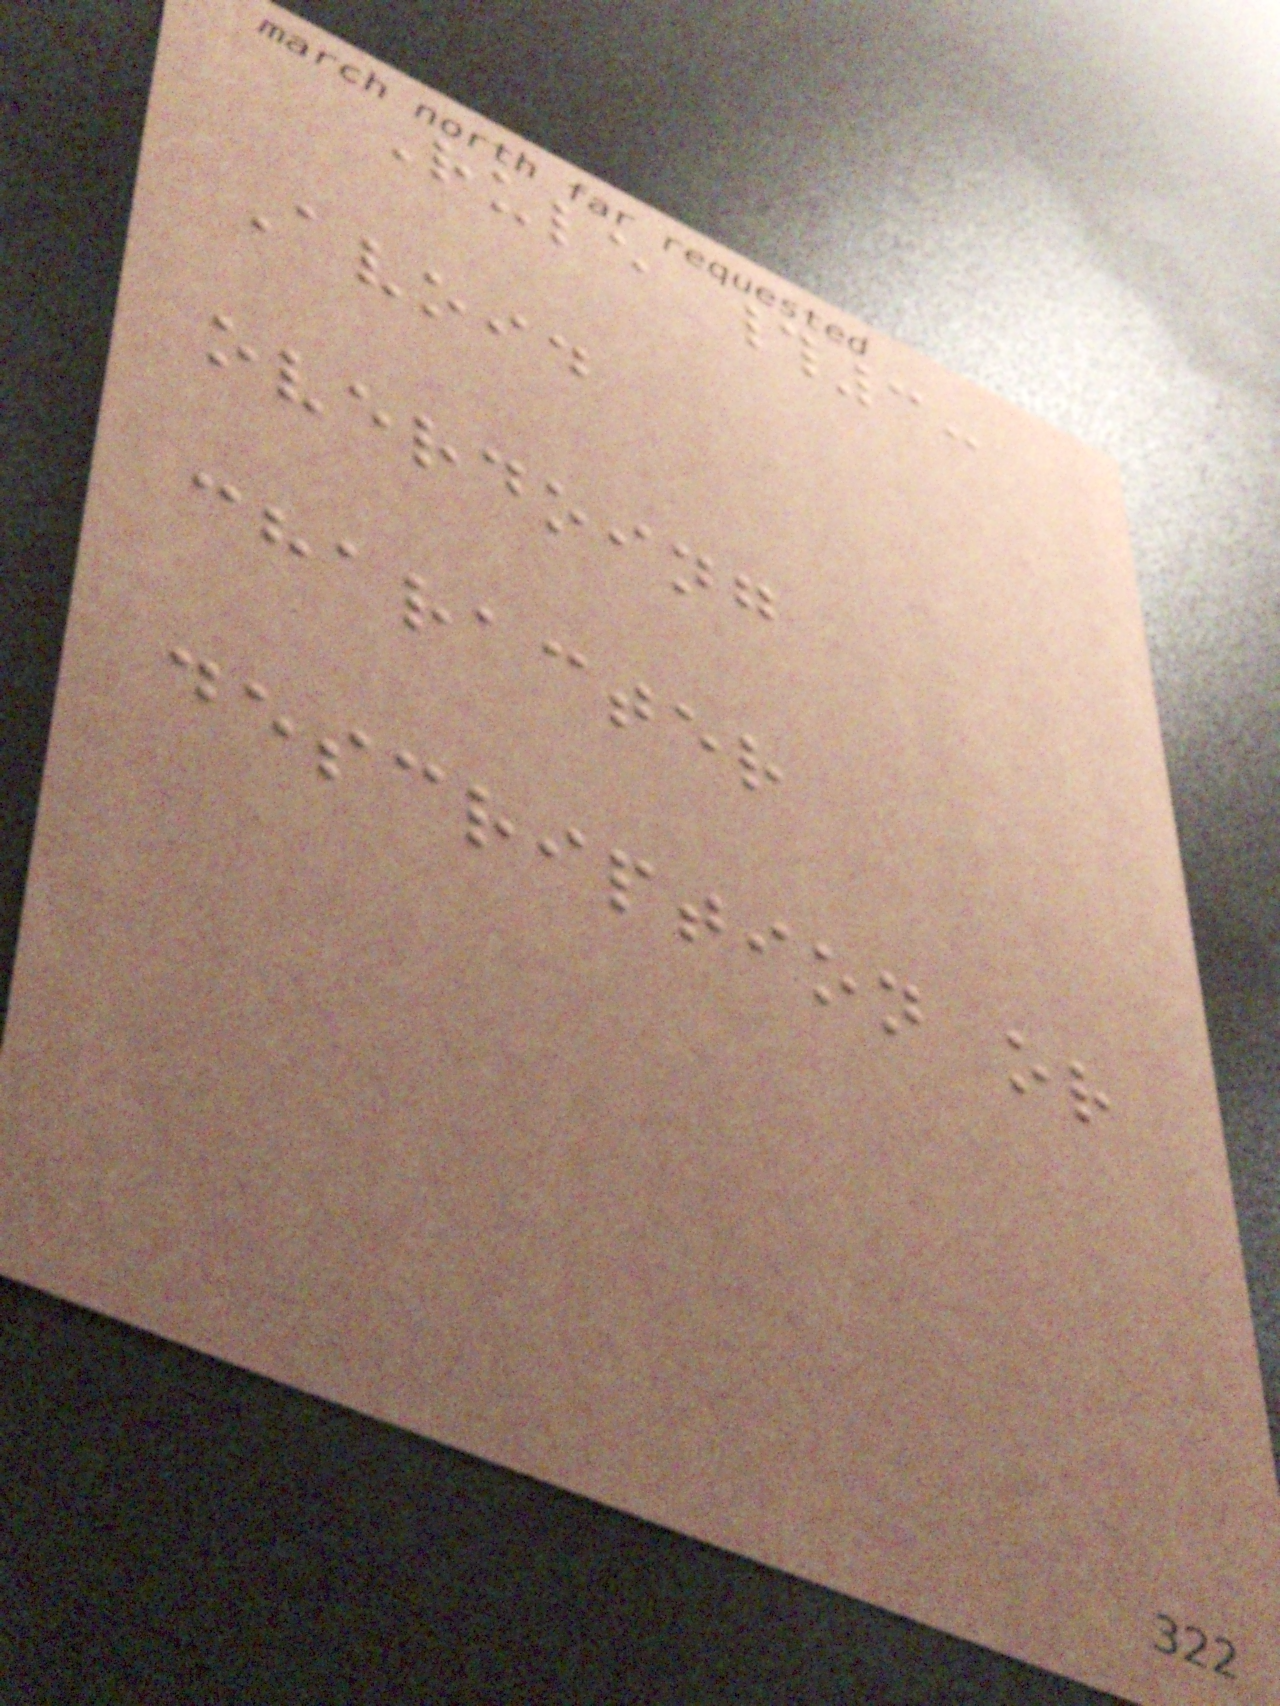Rule #3:
Avoid
overdoing
character
description or
